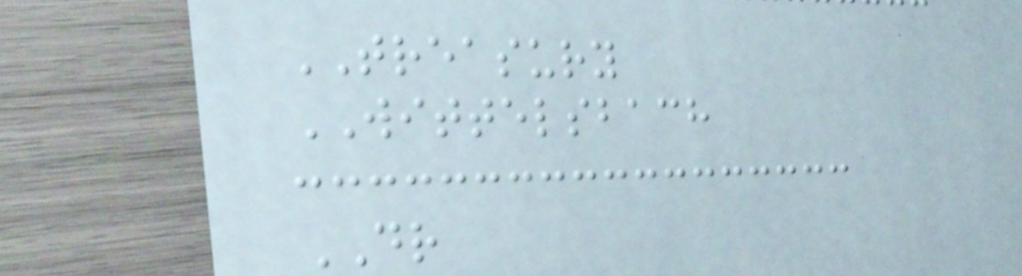TREASURY
WITTELSBACH
DR
